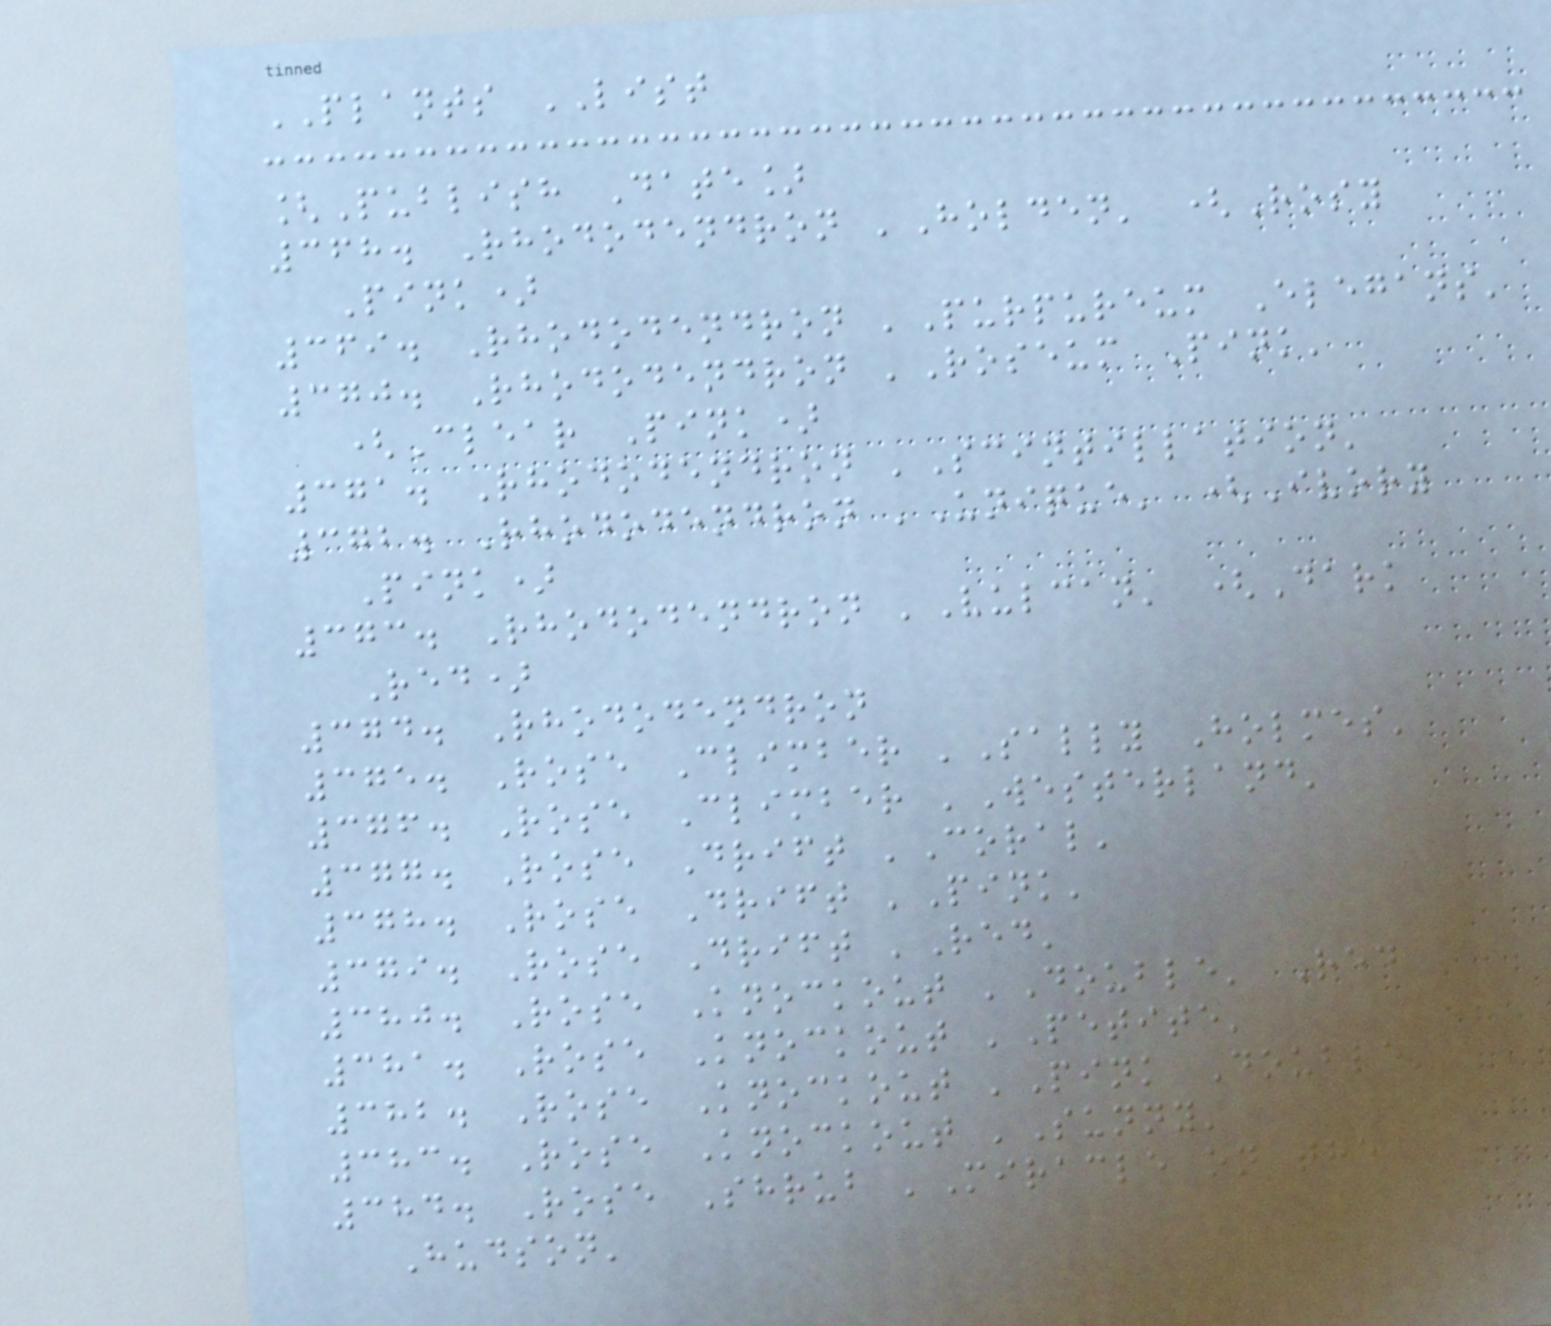PLANTS LIST
[Publish Date]
368. Rhododendron 'Holden' (Rosy
Pink)
369. Rhododendron 'Purpureum Elegans'
370. Rhododendron 'Roseum Pink'
(Clear Pink)
371. Rhododendron 'Scintillation'
372. Rhododendron 'Unique' (Ivory
Pink)
373. Rhododendron 'Vulcan' (Dark
Red)
374. Rhododendron
375. Rose Climber 'Sally Holmes'
376. Rose Climber 'Westerland'
377. Rose Drift 'Coral'
378. Rose Drift 'Pink'
379. Rose Drift 'Red'
380. Rose Knockout 'Double' Red
381. Rose Knockout 'Petite'
382. Rose Knockout 'Pink Double'
383. Rose Knockout 'Sunny'
384. Rose Shrub 'Miracle on the
Hudson'
